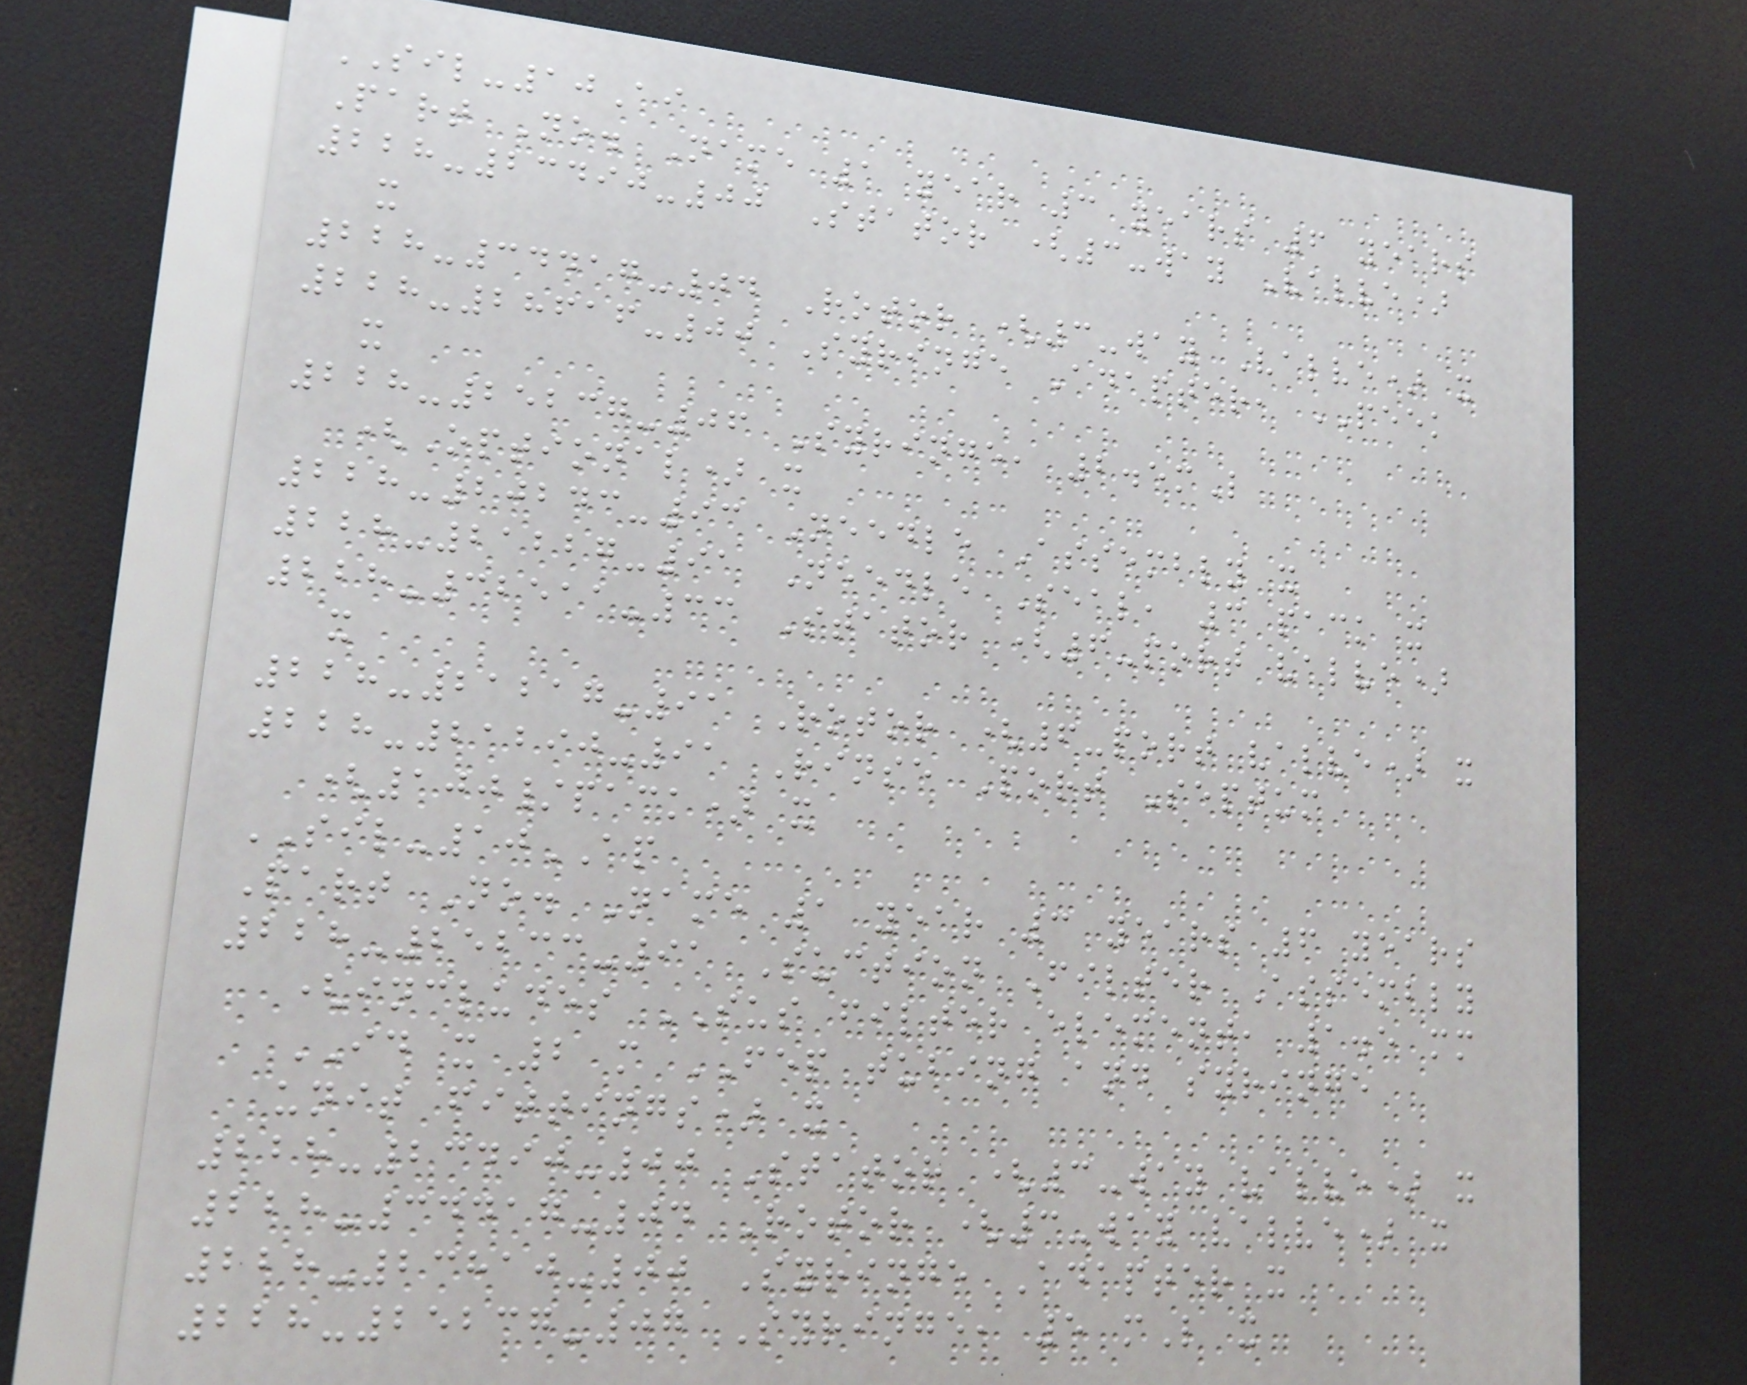SIL-10Ai
Part No. Name 1 year 3 years 6 years
228-23490-00 Stator (3-way Valve)
x
228-34417-04 Rotor (3-way Valve) x
228-28616-00 Syringe Adapter, PEEK
x
228-25237-06 Syringe, 2.5mL
(Optional) x
228-20243-93 Needle Assembly x
228-21227-91 Needle Seal, 3 pack x
228-32511-33 Stator (6-port valve)
x
228-21217-91 Rotor (6-port valve) x
228-21290-91 Rinse Port Septum
(100/pack) x
SIL-10AP
Part No. Name 1 year 3 years 6 years
228-25233-91 Suction Filter Assembly
(includes SUS filter element, 1.5 mm
ID x 2 m FEP tubing and syringe
unit fittings) x
228-23490-00 Stator (3-way valve) x
228-34417-04 Rotor (3-way valve) x
228-23810-00 Syringe Adapter x
228-25237-07 Syringe, 5 mL x
